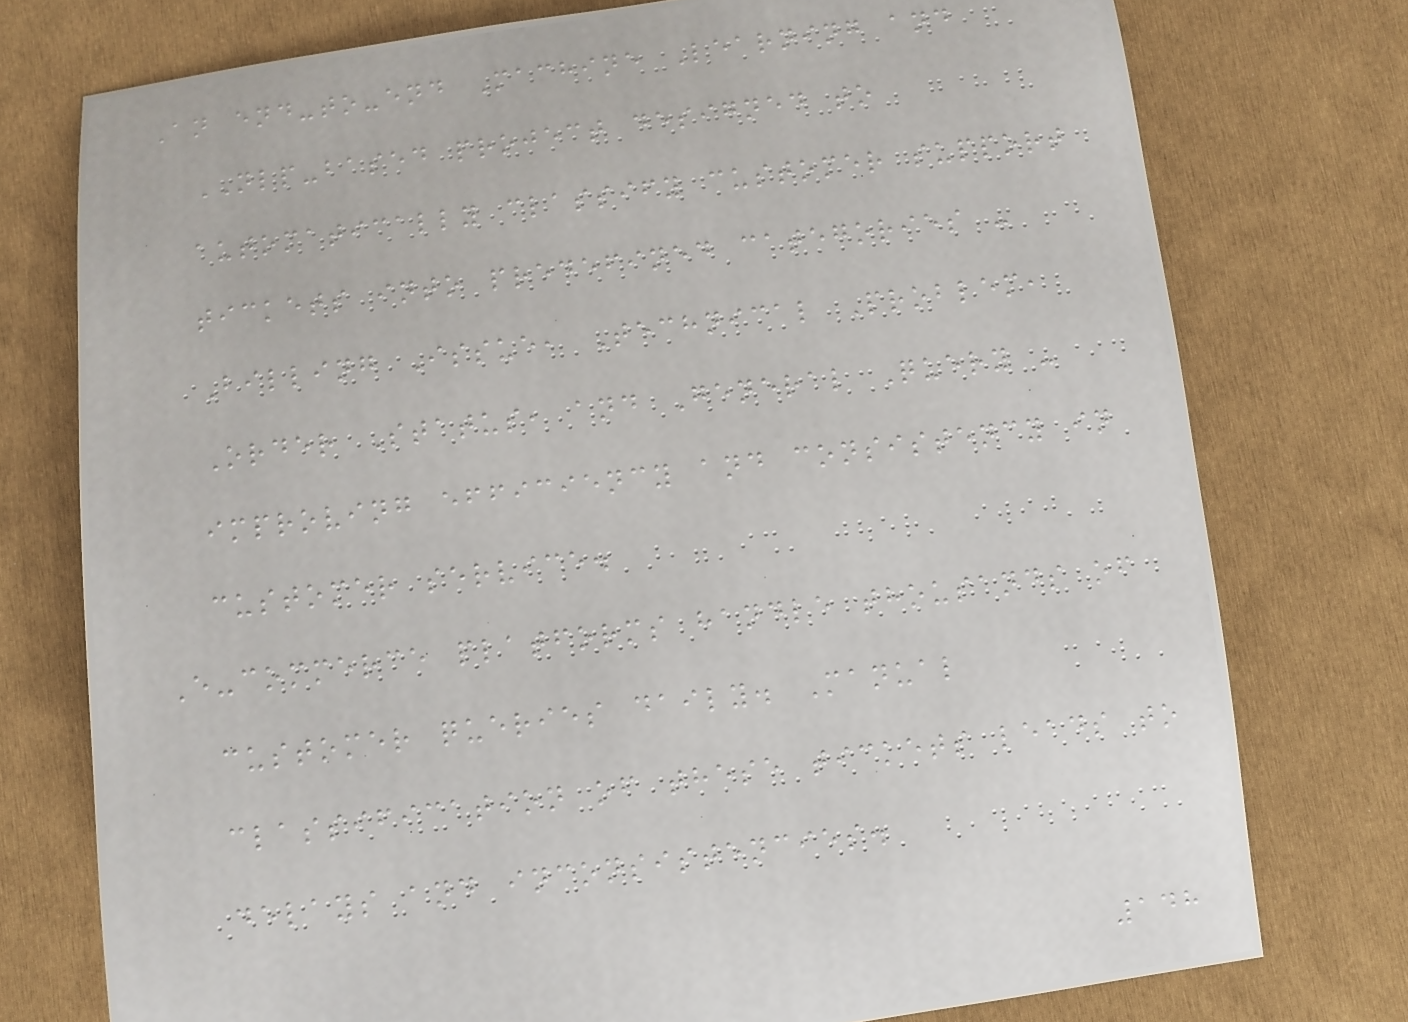An end-to-end Machine Learning and
NLP-based project designed to
automatically classify customer support
tickets into predefined categories -
Billing Issue, Technical Problem,
Order Status, and General Query -
improving efficiency and consistency in
customer service.
E-commerce platforms handle thousands of
customer queries daily. Manual
classification of these tickets leads to
delays and inconsistencies.
148
